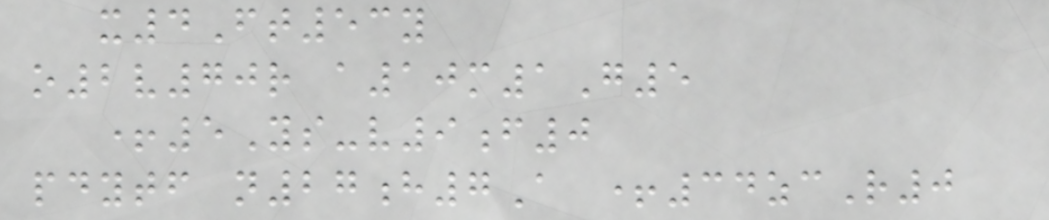x4Ft53y
o2v70r a10m1G5
+5Ys-v9f0
pdytf n27h7A +34zcR0
